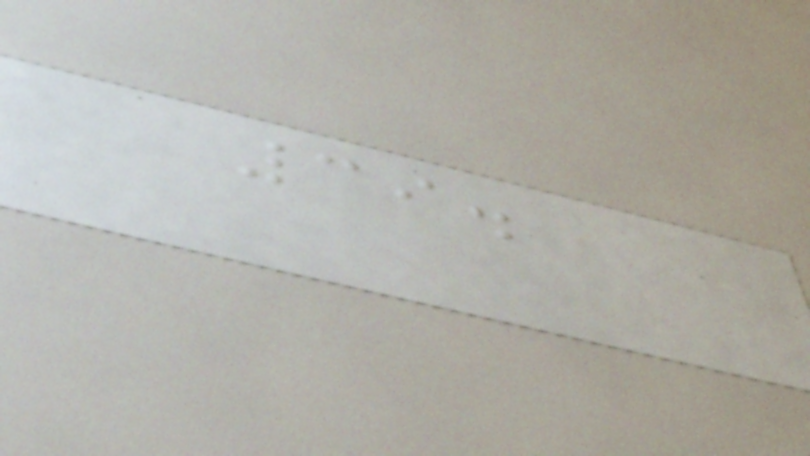39.
